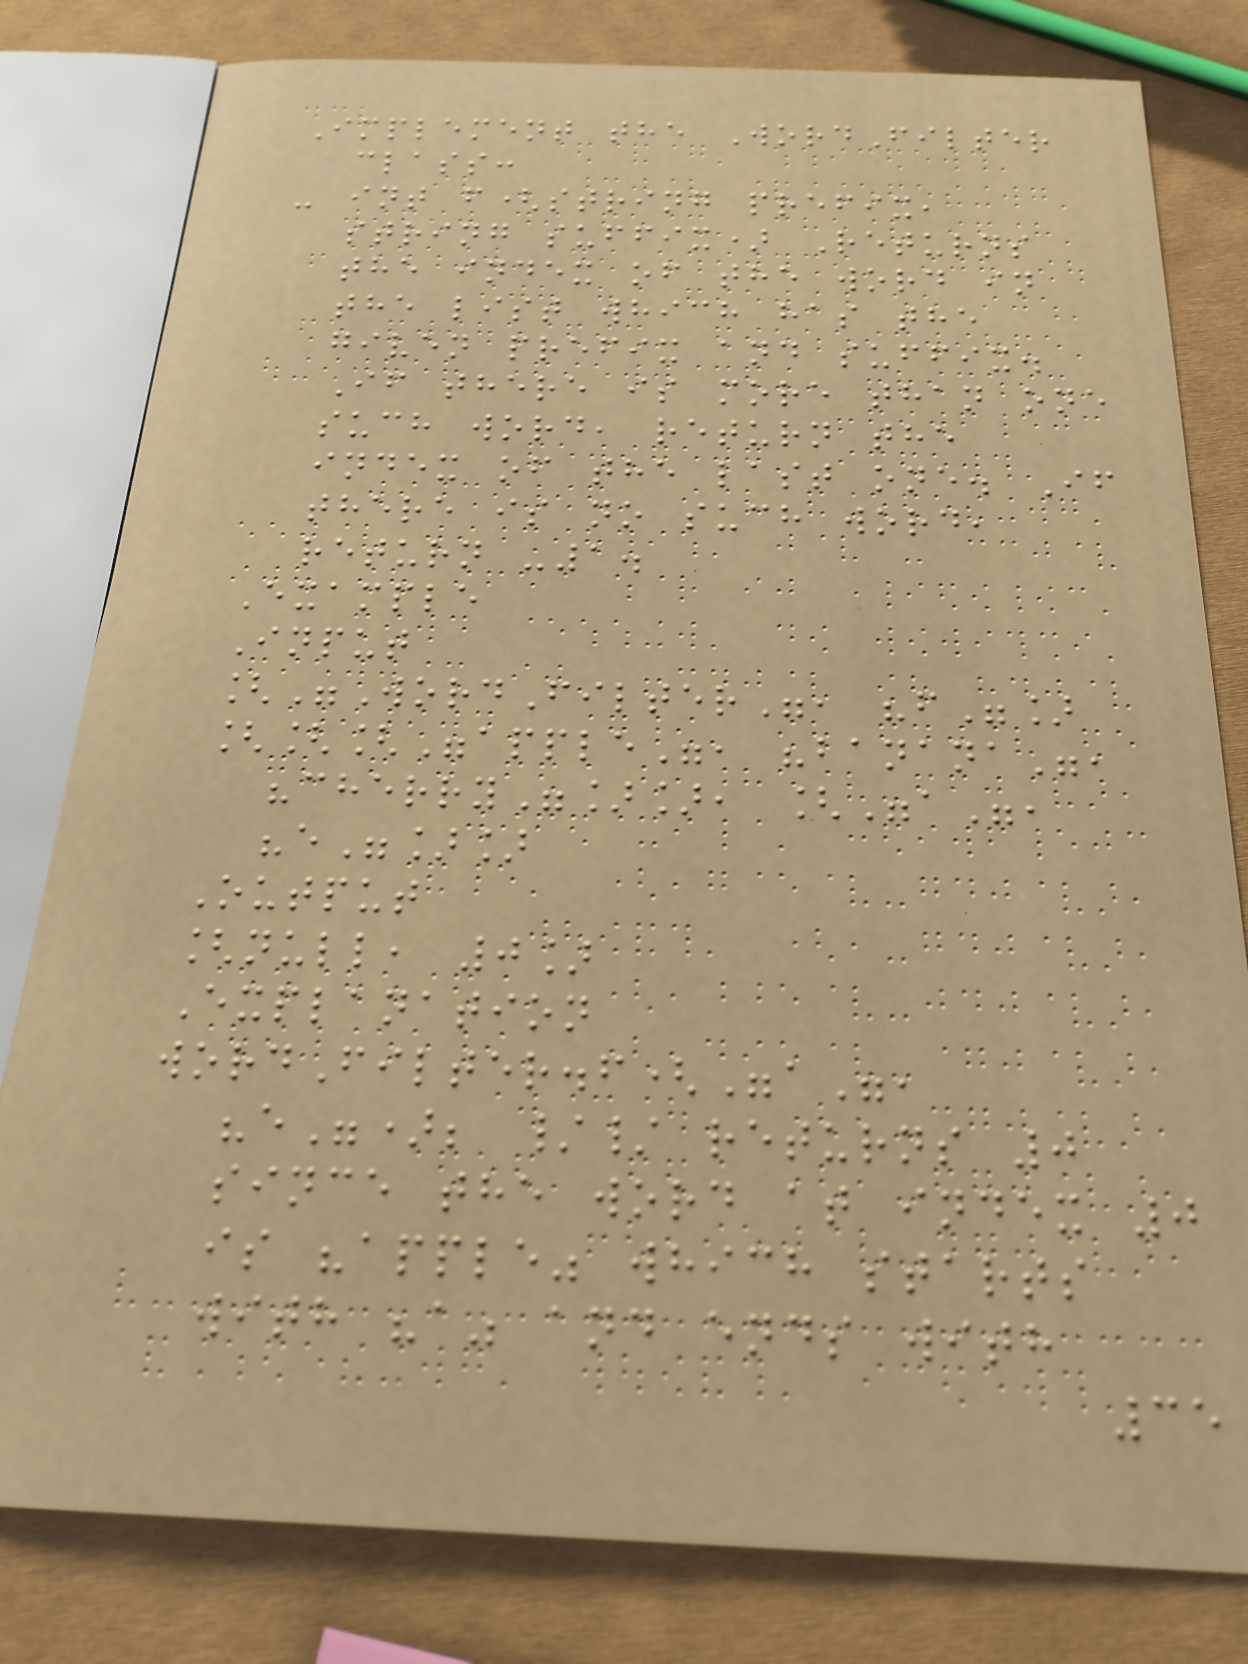Implement the WordFilter
class:
- int f(string prefix,
string suffix) Returns
the index of the word in
the list which has the
given prefix and suffix.
If there is more than one
such word, return the
index of the last one. If
there is no such word,
return -1.
Example
Input
["WordFilter", "f"]
[[["apple", "banana",
"cherry"]], ["a",
"e"]]
Output
[null, 0]
Explanation
wordFilter.f("a",
"e"); // returns 0
since the word at index 0
is "apple" which starts
with "a" and ends with
35
